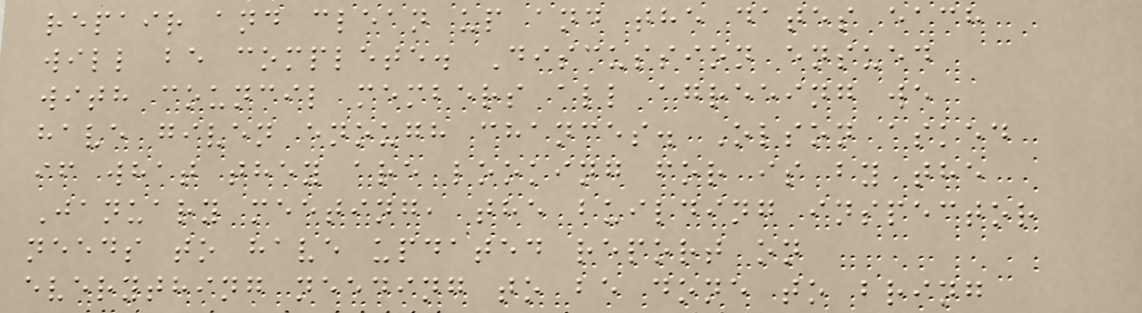repair and clean up and the dates each
will be complete. Discussion ensued
with council members all agreeing we
have given enough chances. Olson asked
if what they are looking for is by the
January meeting, the building inspector
needs to have updated report on
everything needing to be done to bring
